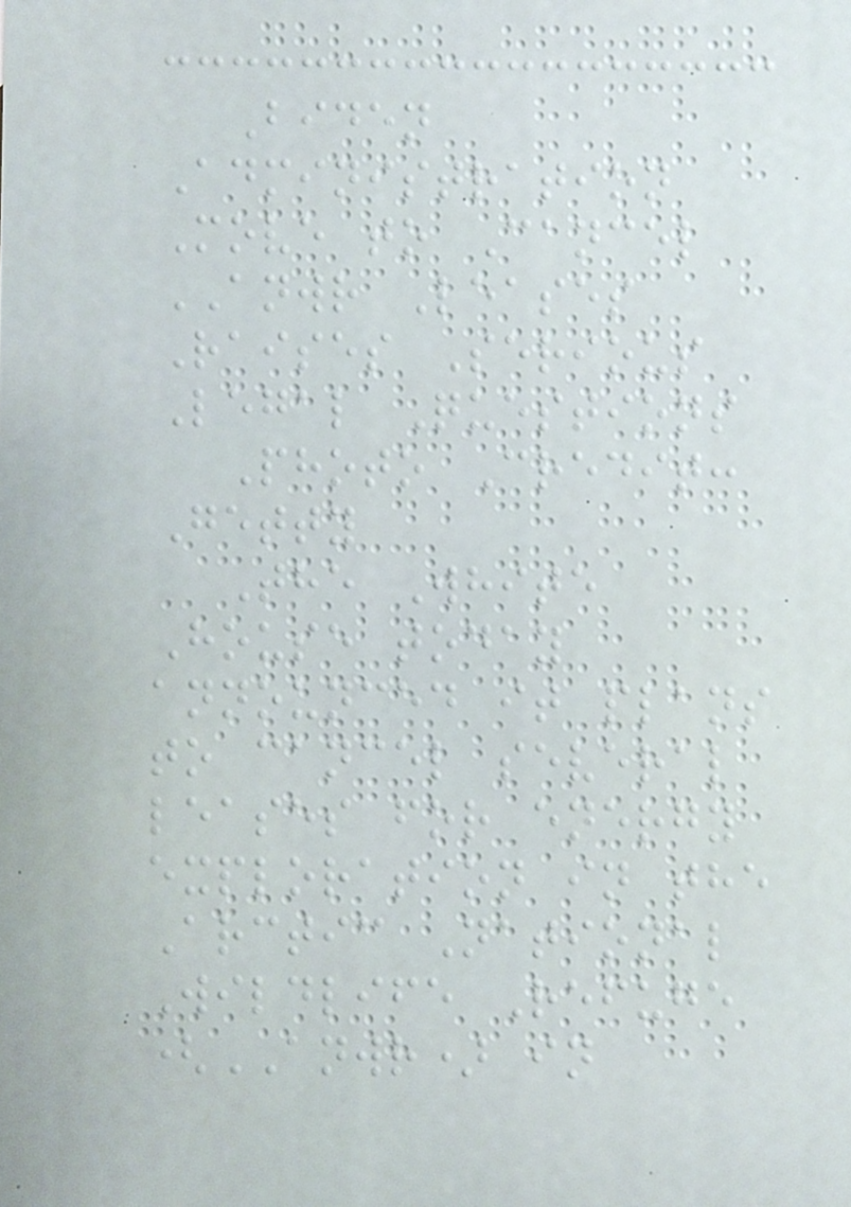Biden
Administration
Move to Cancel
ANWR Leases
Raises Serious
Legal Questions
Photo Credit:
Getty
The White
House today
announced it plans
to cancel several
leases for energy
exploration in the
Arctic National
Wildlife Refuge
(ANWR) in
